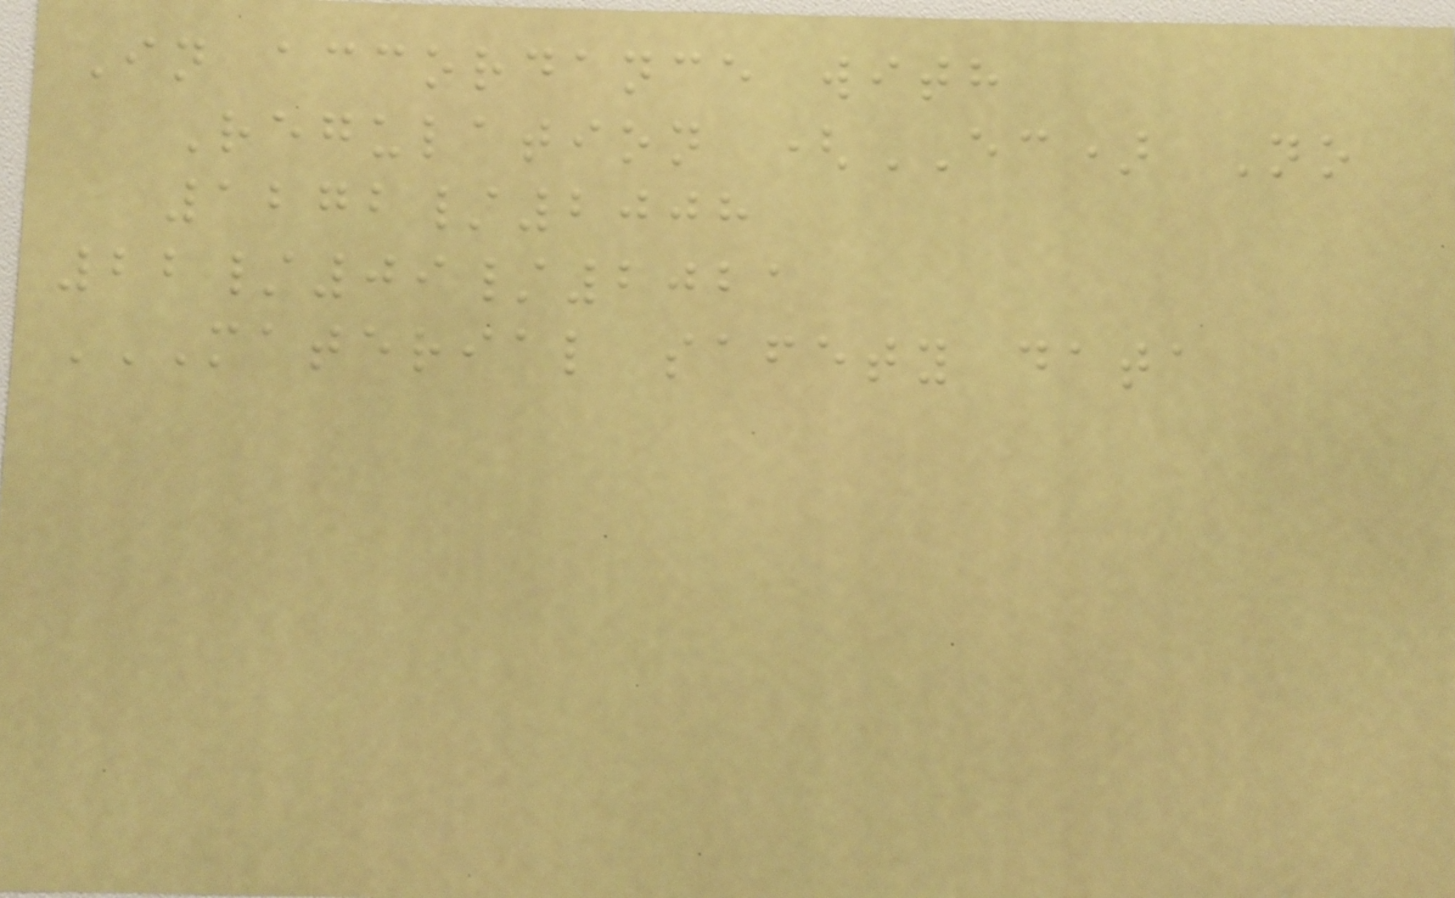In accordance with
Regulation (EC) No
1272/2008
22/09/2021
MATERIAL SAFETY DATA
